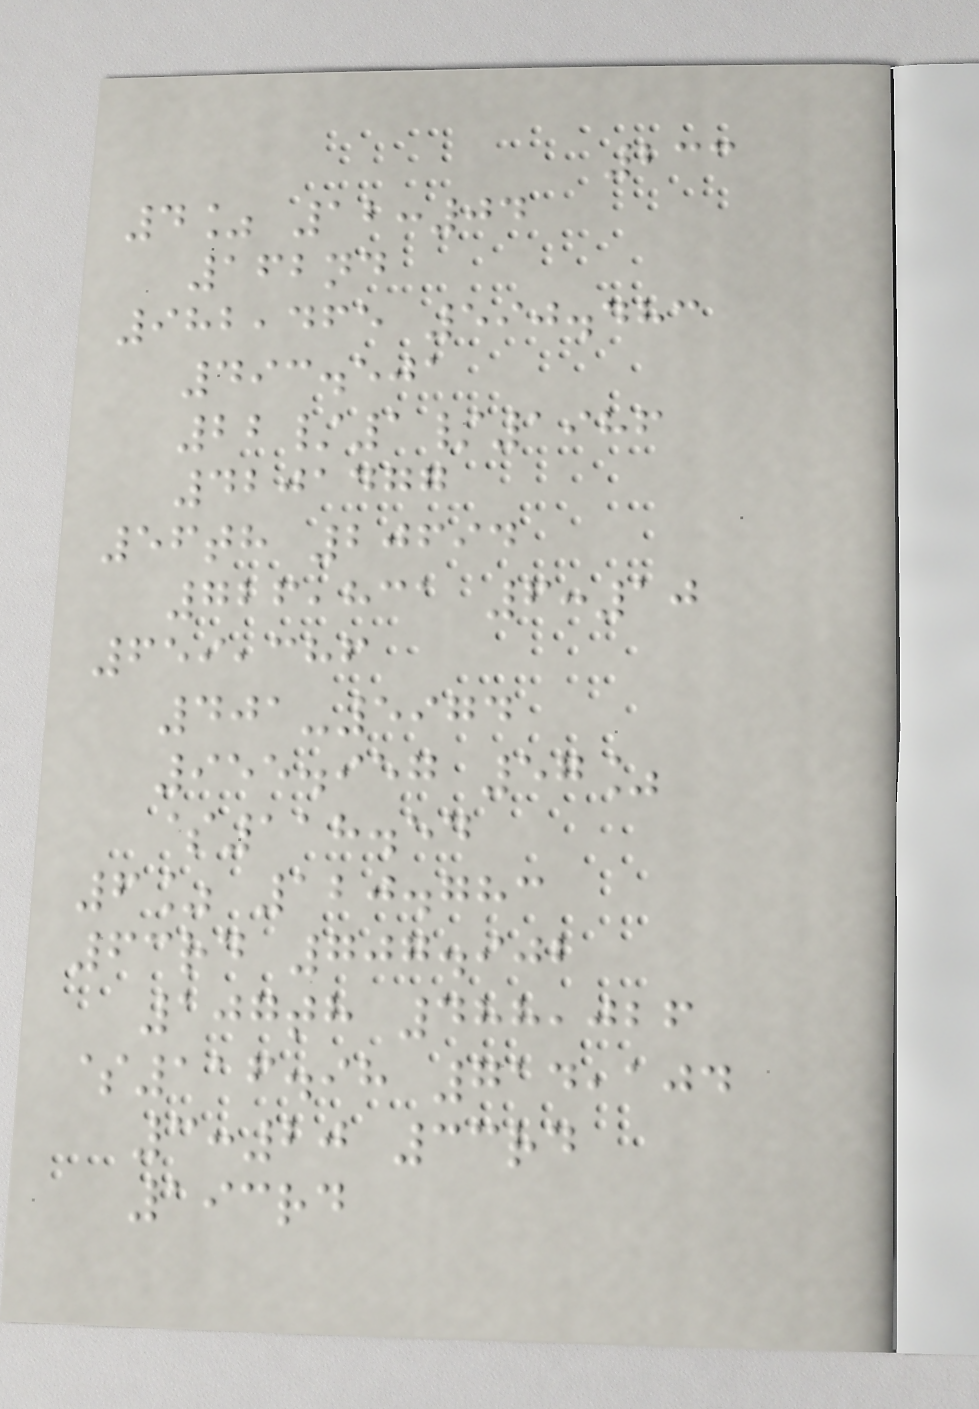233
4% 12:04
162nd
982,465 590.483
493.501
22/1/1986
4201477
56th 20694
726,831 6:10
659,386
401-5974
955.957 57%
$118.54
6% 120.783
63rd 707.902
107th 488,026
$116.98 714,104
3:20 33rd
193rd
